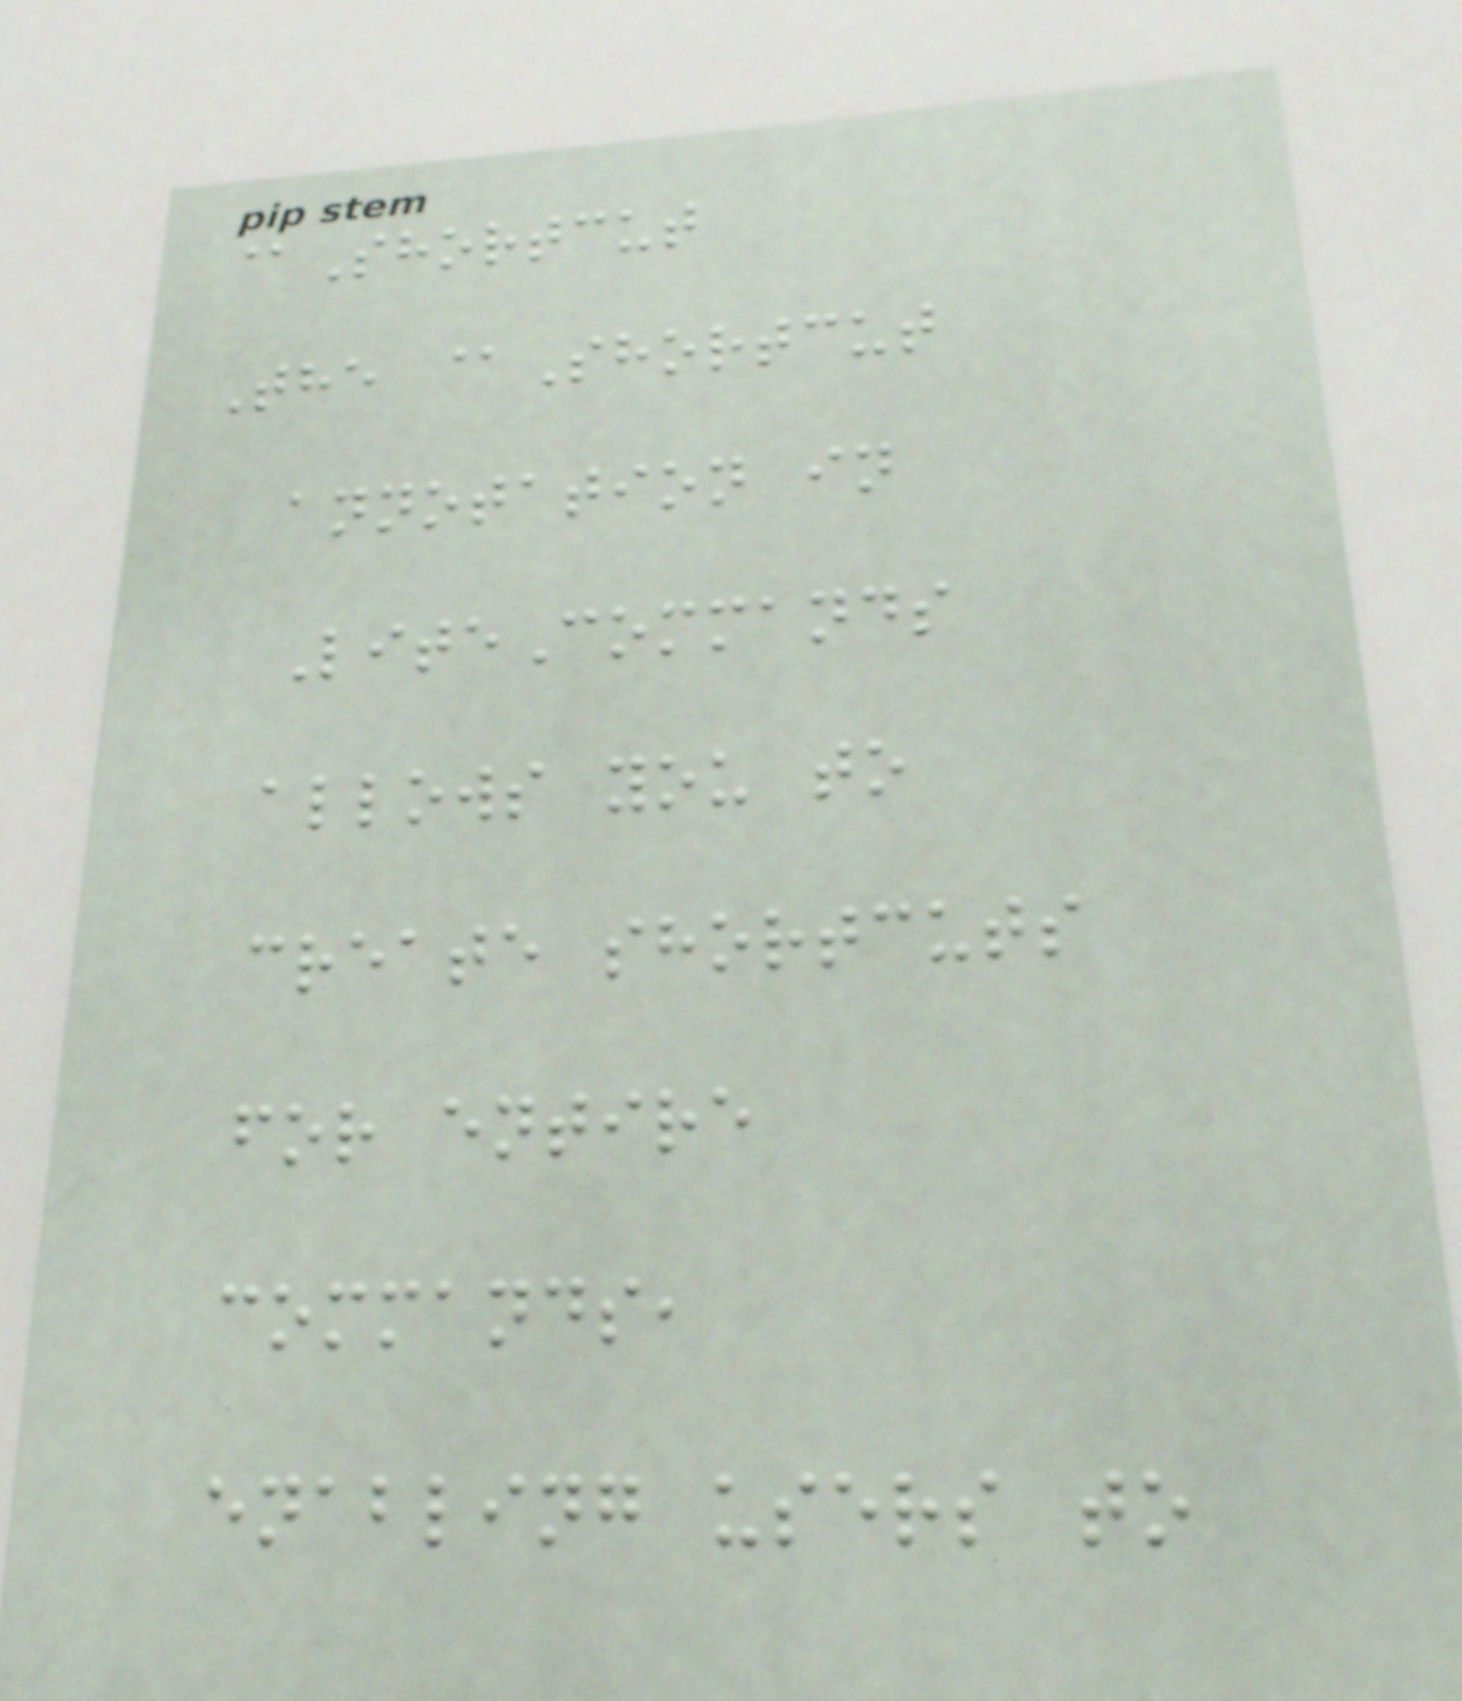@Shortcut
The @Shortcut
annotation in
LiteCommands
allows you to
create shortcuts
for entire
commands,
enabling users to
